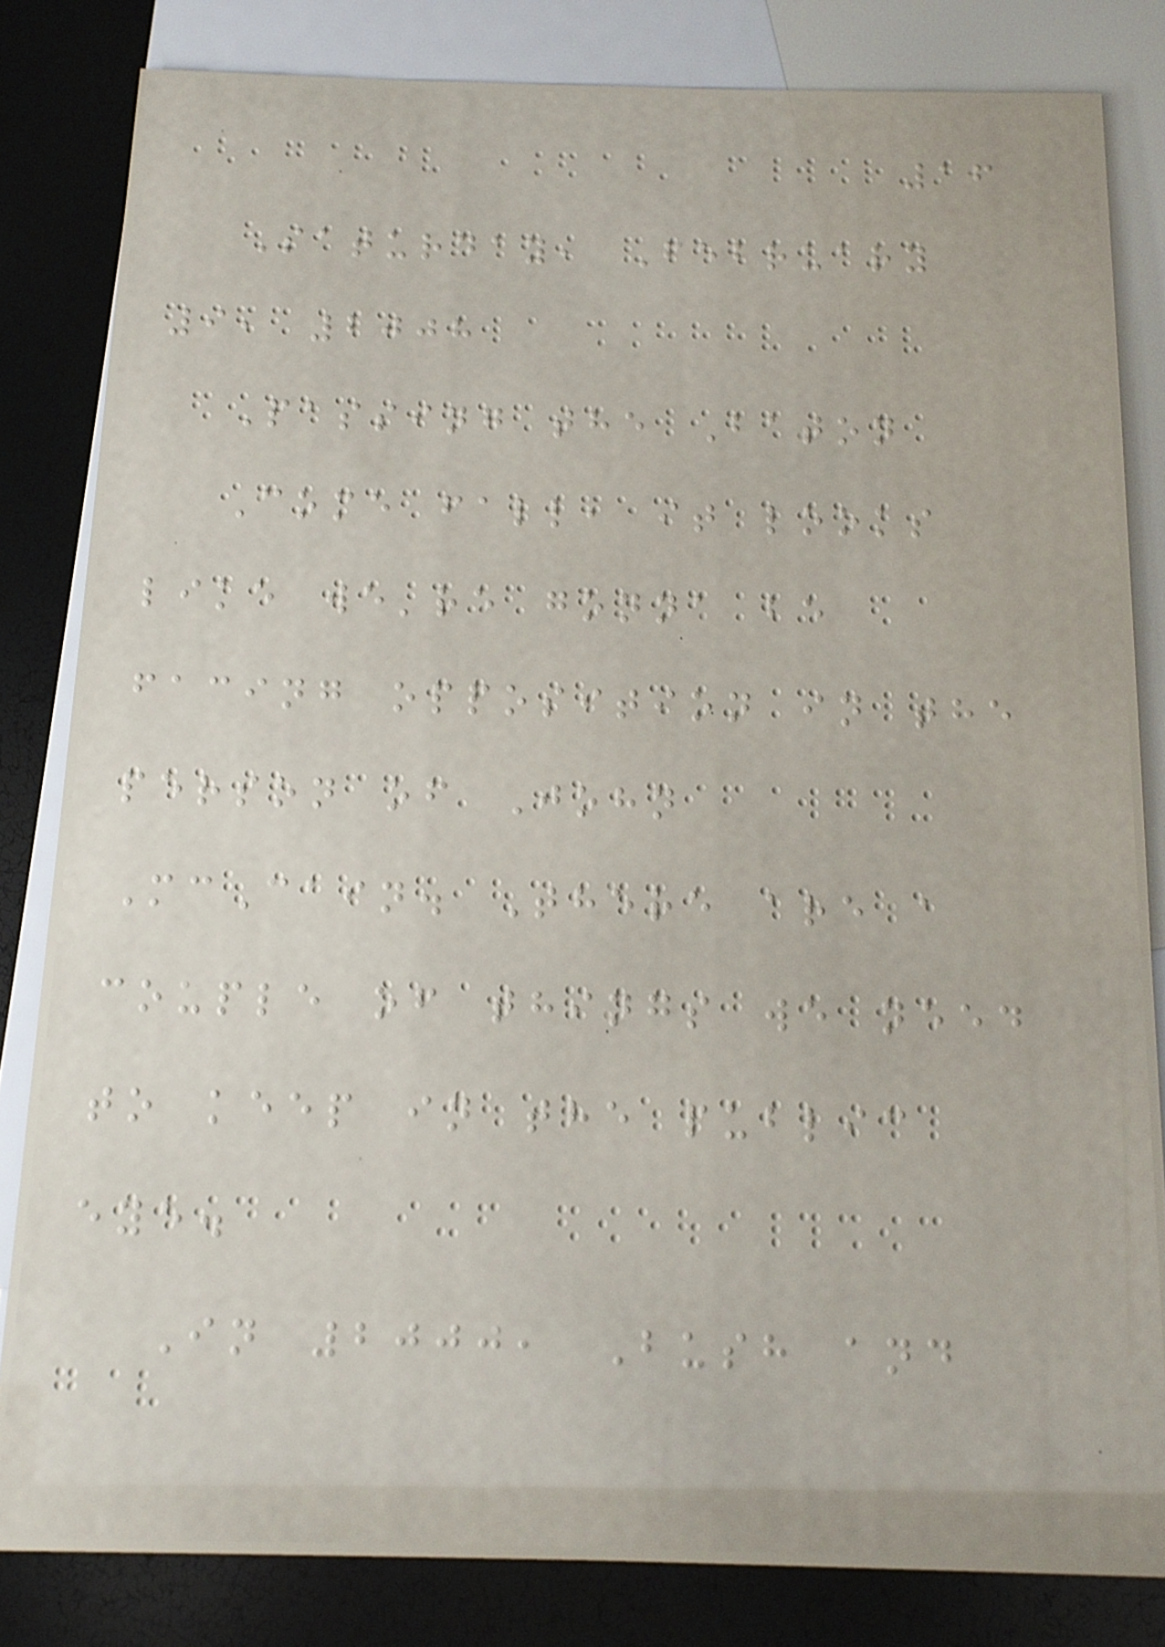16
Saturday, February
9, 2008
Passing the Baton
Come fall, it looks
like we're gonna be
facing opposition in the
person of John
McCain. There are a
couple of things we need
to keep in the public
eye.
In 2000, Bush and
